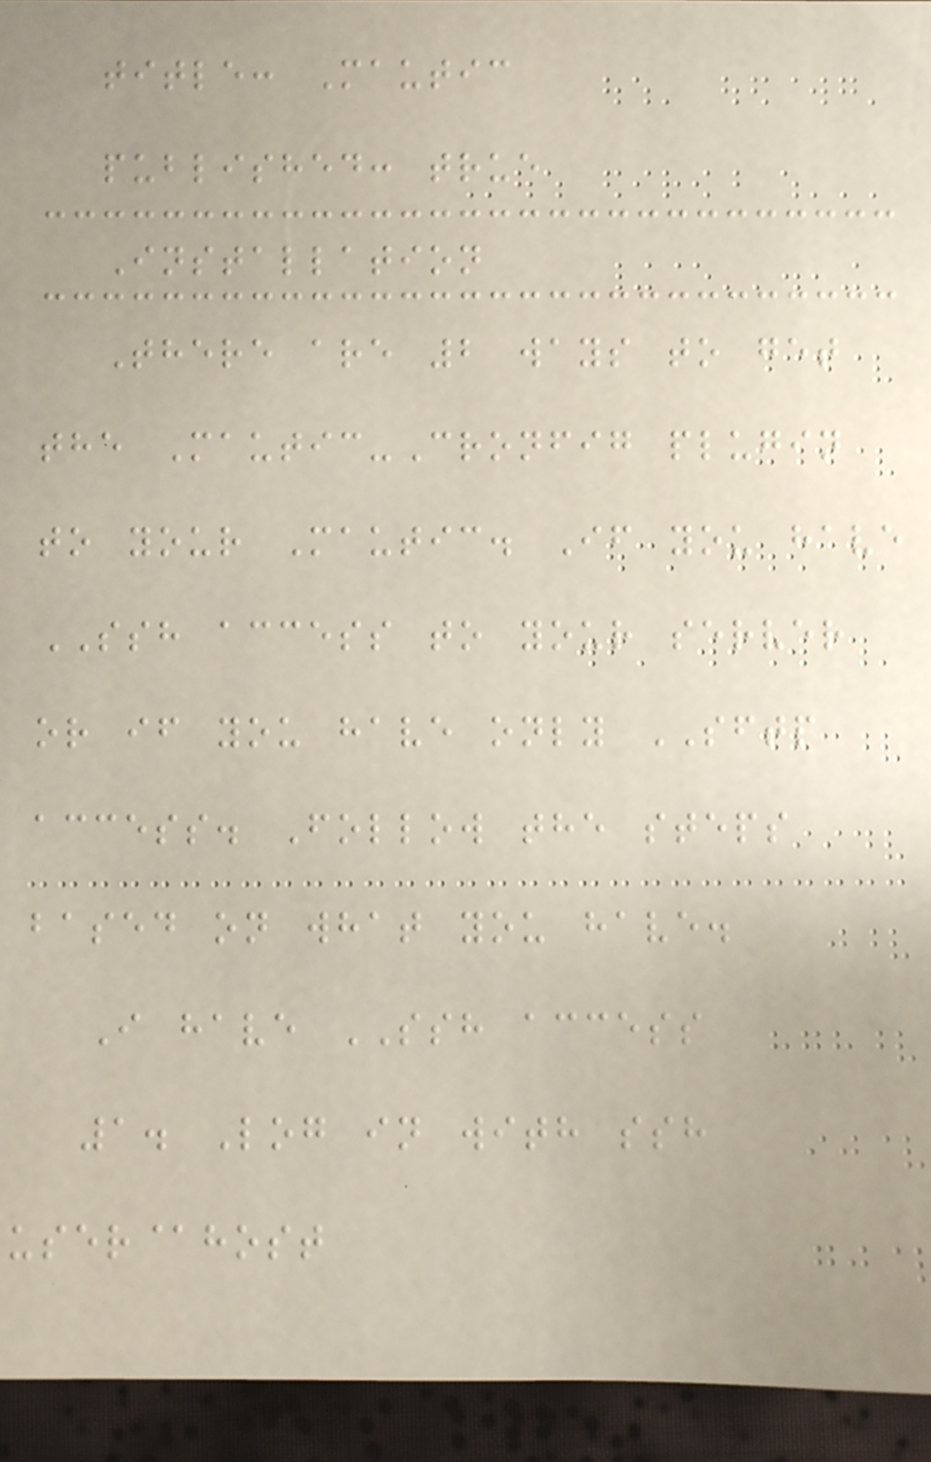title: Mautic
published: true
Installation
There are 2 ways to get
the Mautic-Cronfig plugin
to your Mautic. If you have
SSH access to your server
or if you have only SFTP
access. Follow the steps
based on what you have.
I have SSH access
1. Log in with ssh
user@host
